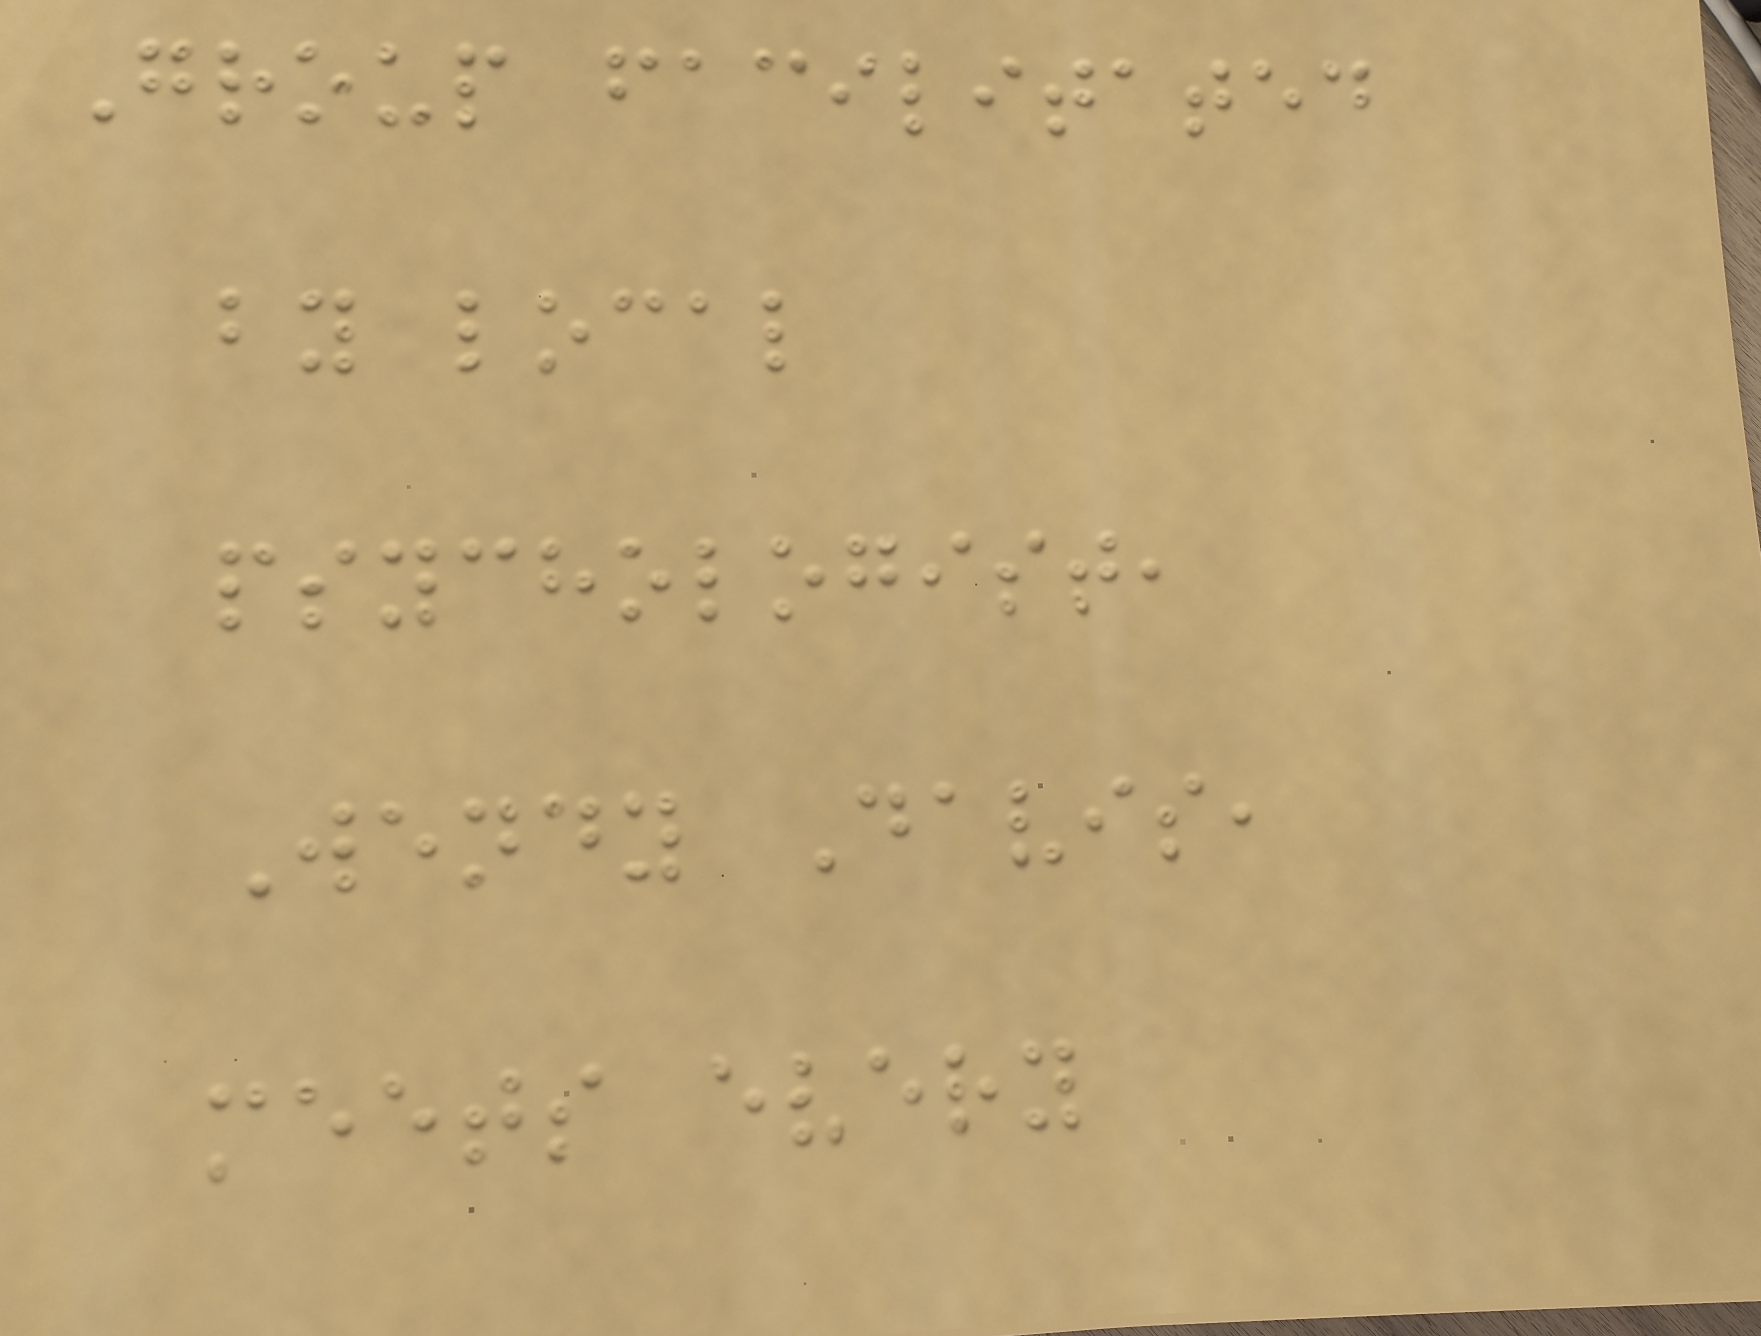Group facilitated
by local
psychologist,
Wendy Davis,
meets every
